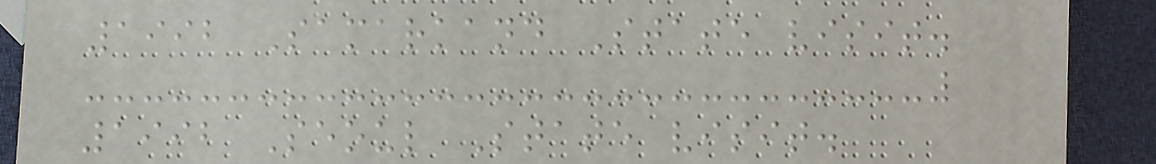1992 Samarkand State visit.
1992 Seoul State visit.
